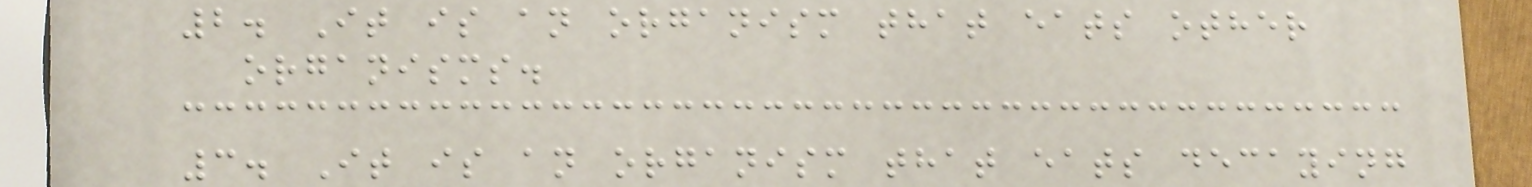2. It is an organism that eats other
organisms.
3. It is an organism that eats decaying
